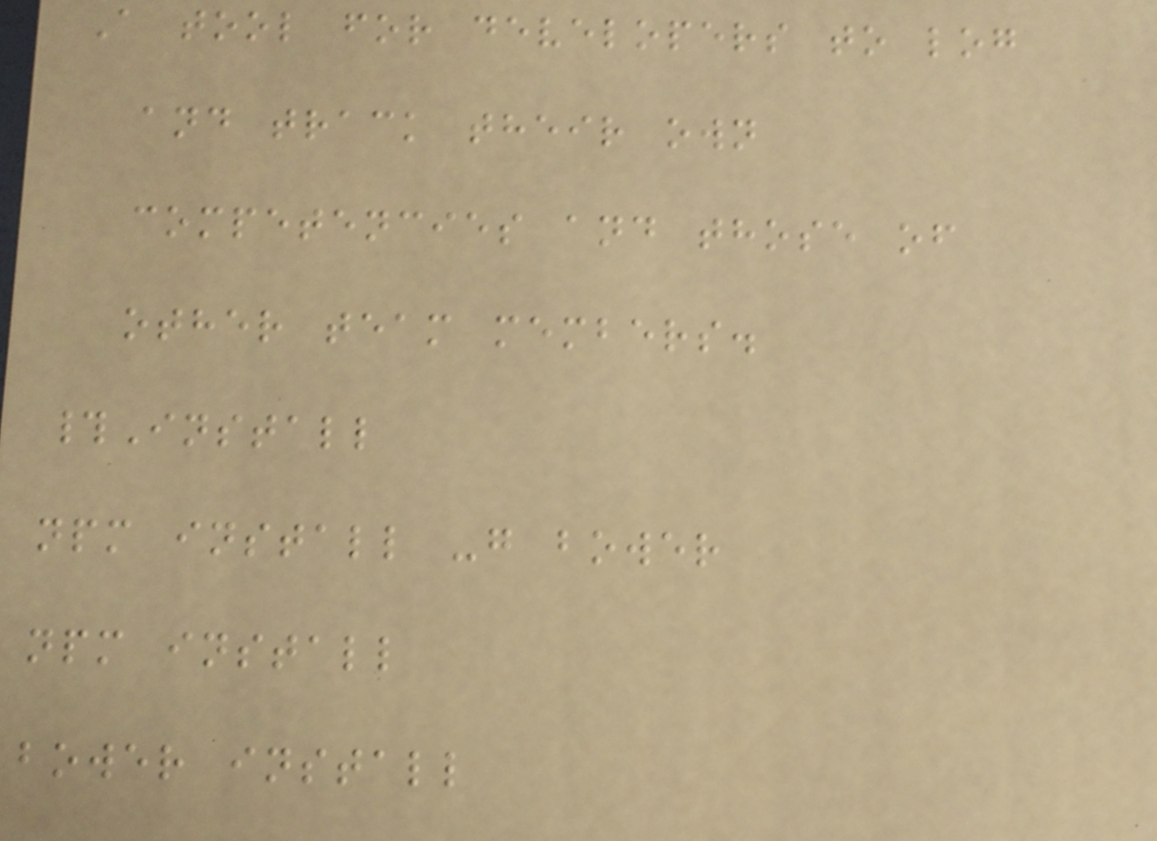A tool for developers to log
and track their own
competencies and those of
other team members.
#Install
npm install -g bower
npm install
bower install
